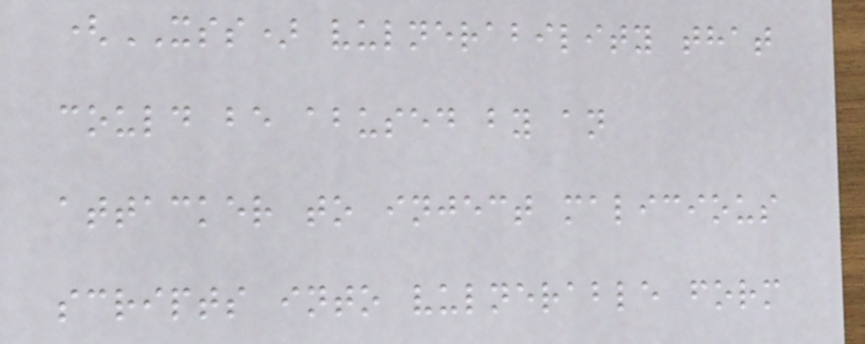(XSS) vulnerability that
could be abused by an
attacker to inject malicious
scripts into vulnerable form
